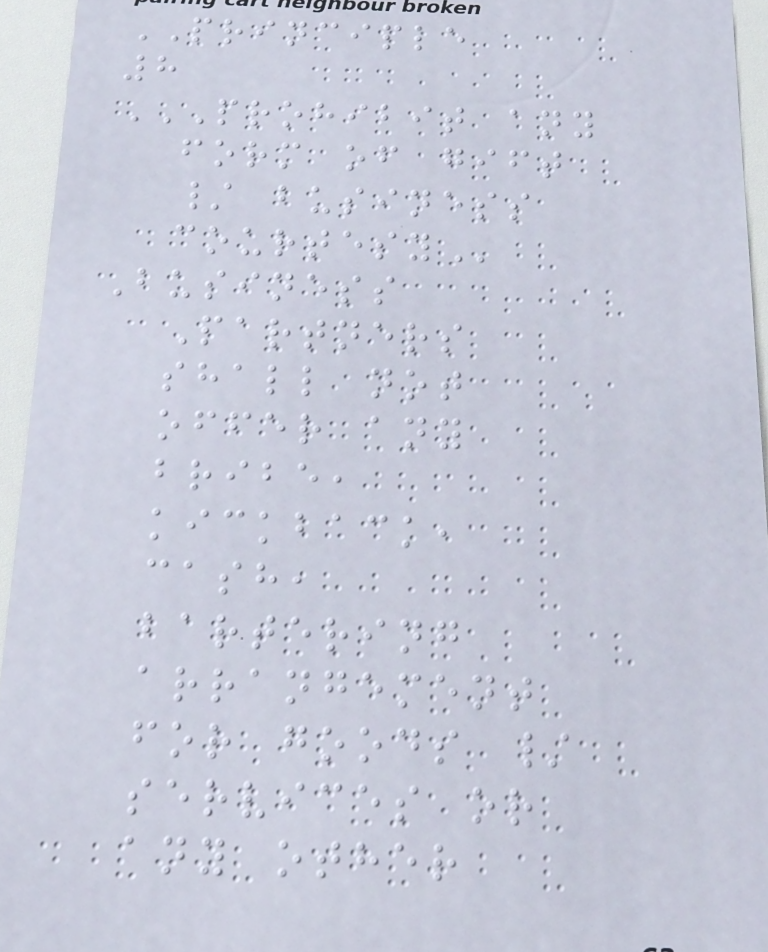PRINCIPLE
8
PROHIBIT ANY
FORM OF GIFT
/ BUSINESS
COURTESY
Business
Partners
shall not
offer any
bribe,
kickback,
cash,
bartering
arrangement
for goods /
services or
any other
